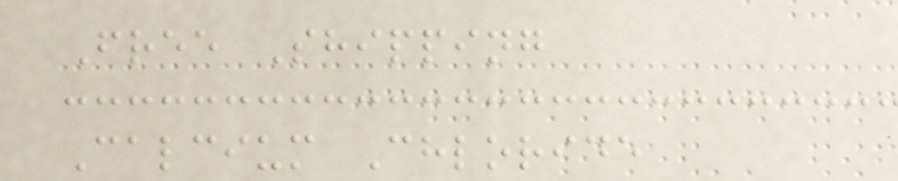Free Shipping
Calcium Chloride
